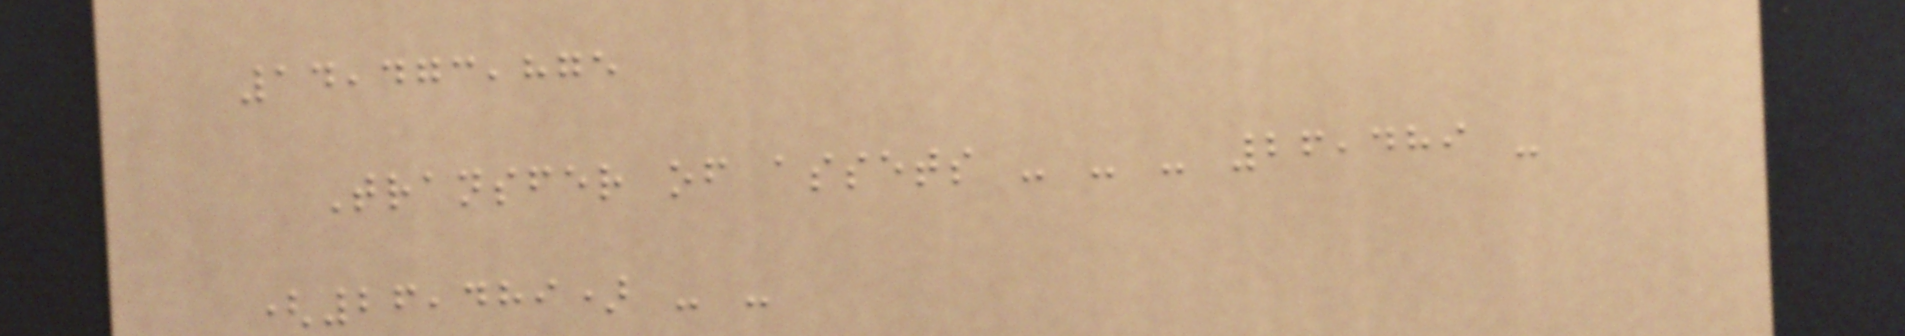14,473,875
Transfer of assets - - - 26,489 -
(26,489) - -
